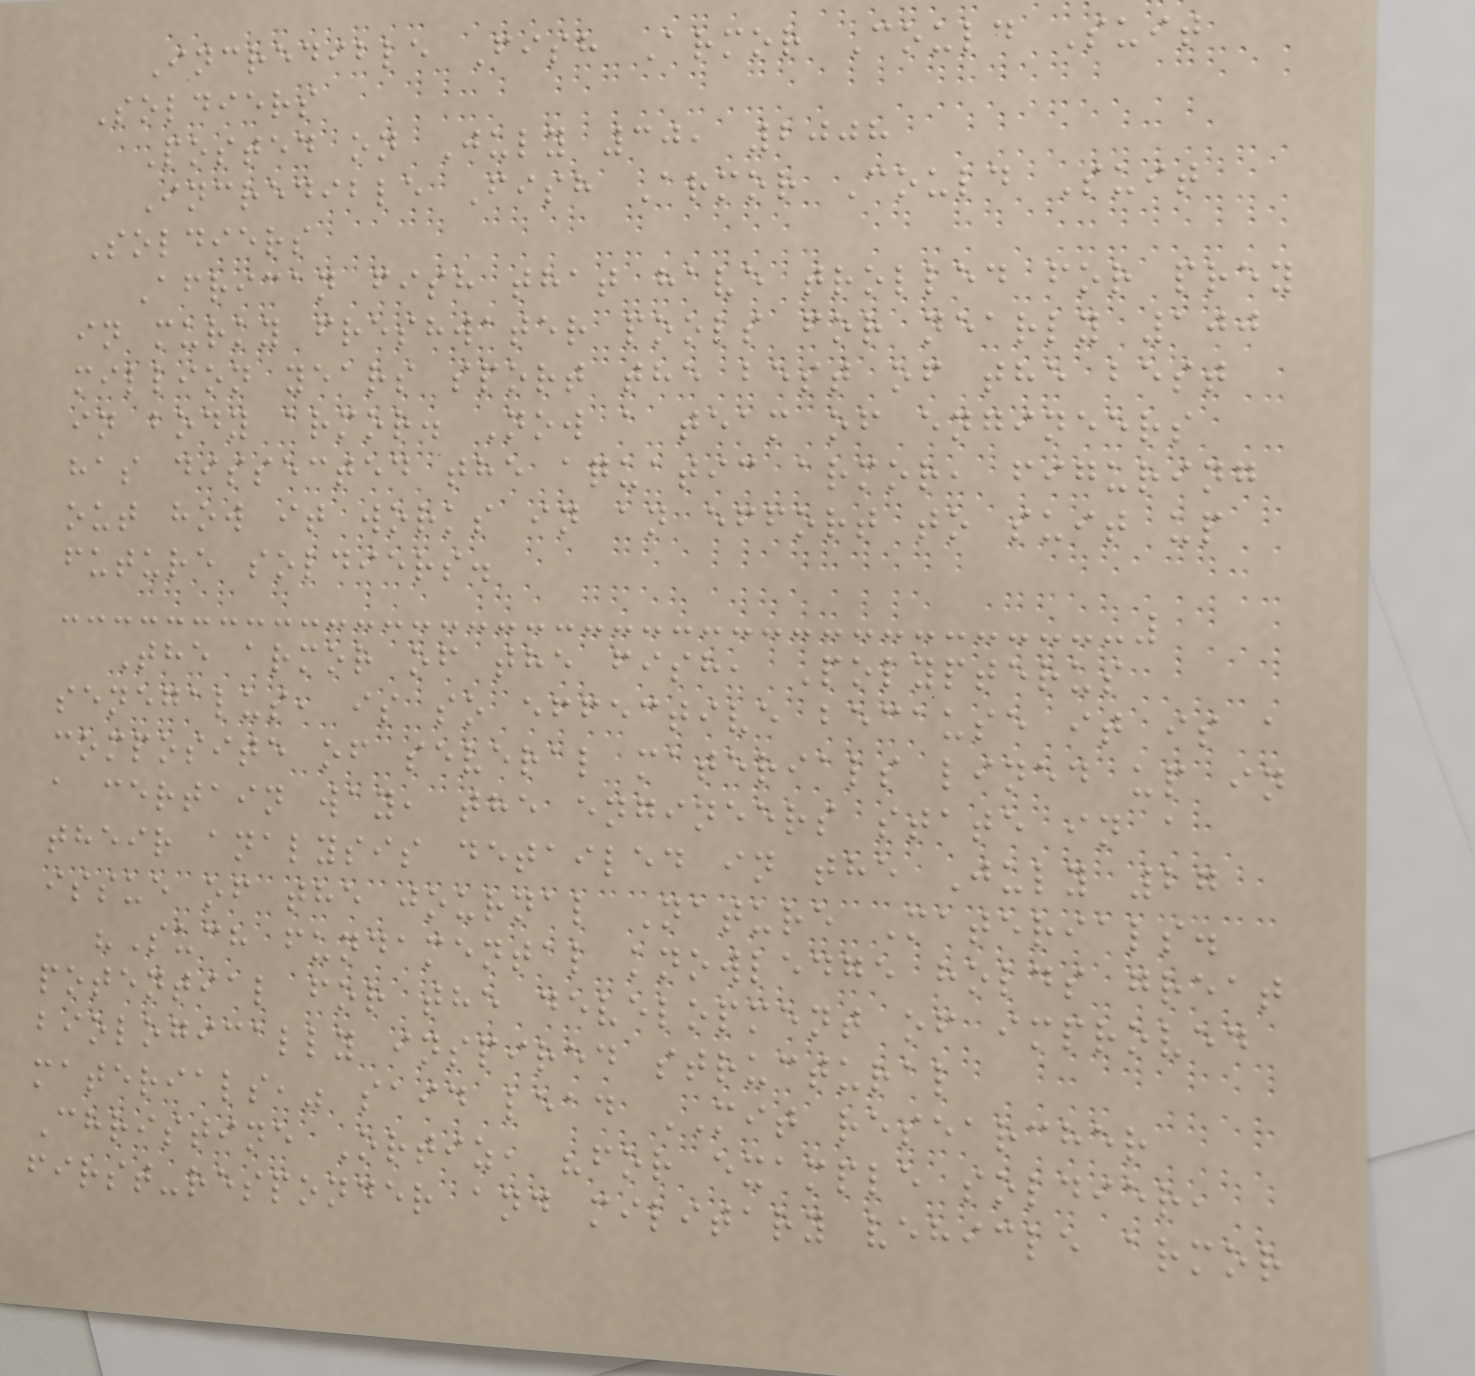Incredible Fish Armor Could Suit
Soldiers
Posted on July 30, 2008
Incredible Fish Armor Could Suit
Soldiers
African fish that have trolled for prey
in murky freshwater pools for nearly 100
million years sport the best of the best
in body armor. Now a team of engineers
has dissected the aquatic armor, figuring
out how it works in an effort to suit up
future soldiers.
The armor of the fish, Polypterus
senegalus, is so effective because it is a
composite of several materials lined up in
a certain way, the engineers state in a
their analysis detailed in the July 27
issue of the journal Nature Materials.
"Such fundamental knowledge holds great
potential for the development of improved
biologically inspired structural
materials," said lead MIT researcher
Christine Ortiz, "for example soldier,
first-responder and military vehicle armor
